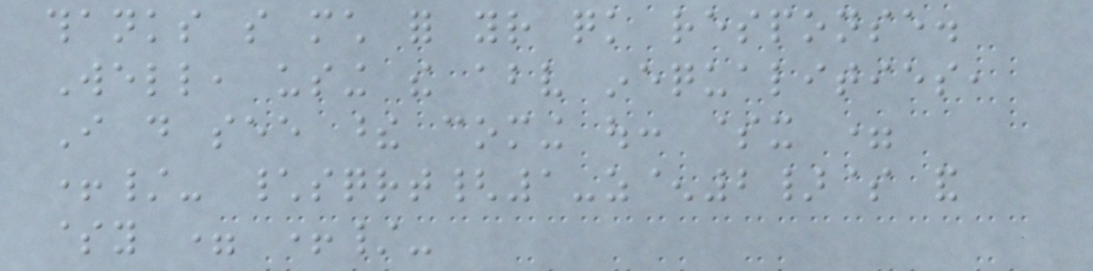thanks so much for your quick response.
Well, using the above inequalities,
I do see these coming out: $x =
+/- \sqrt{1-z^2}$ and
$y = +/-
